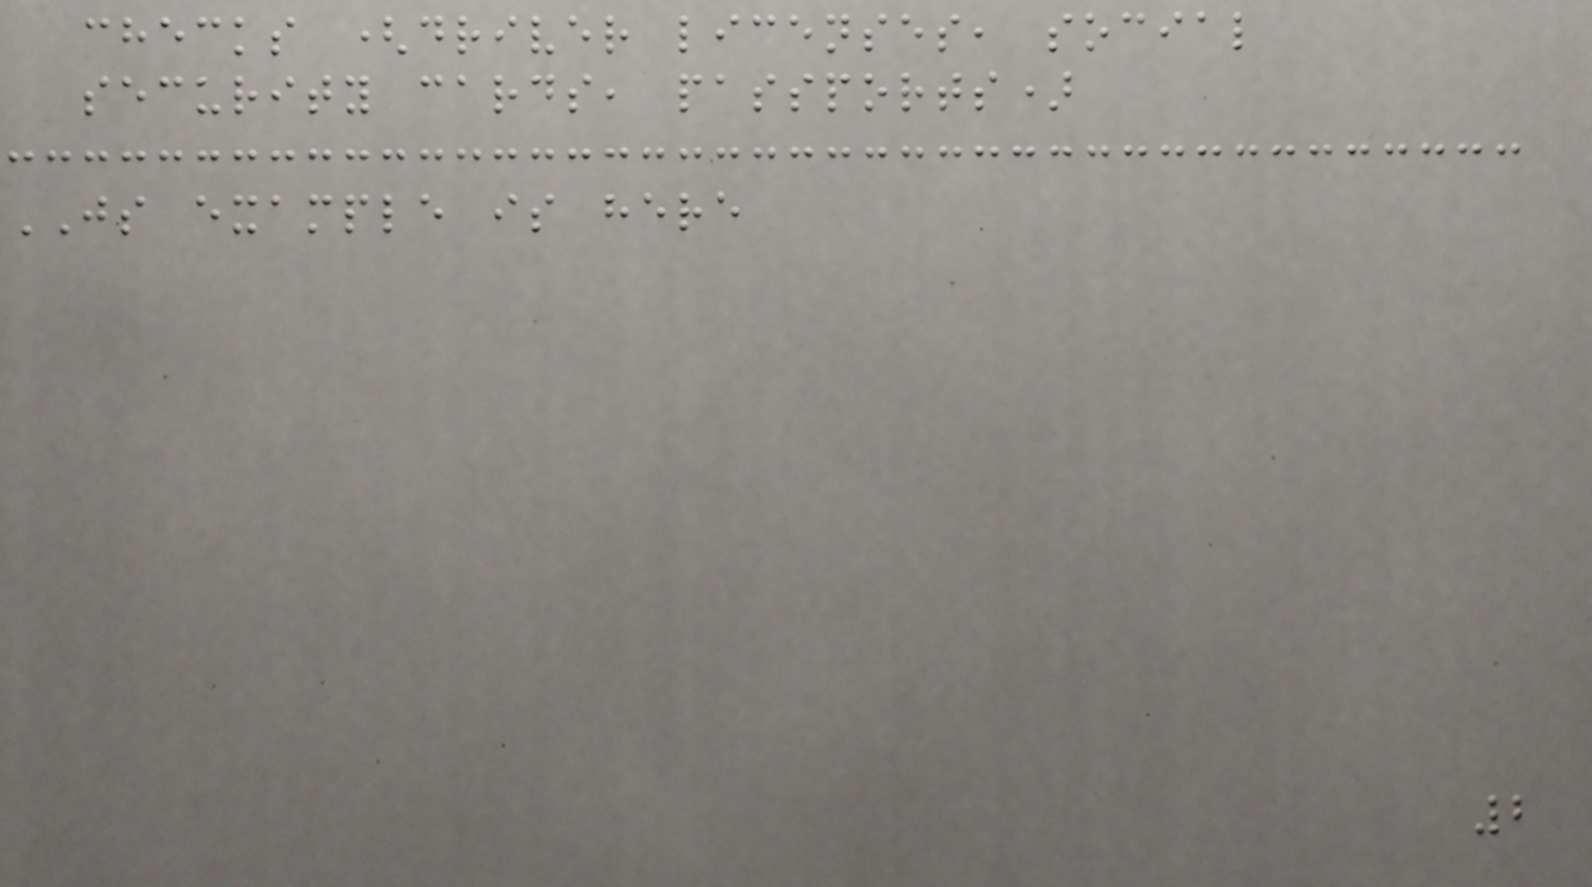checks (driver licenses, social
security cards, passports)
JS example is here
2
